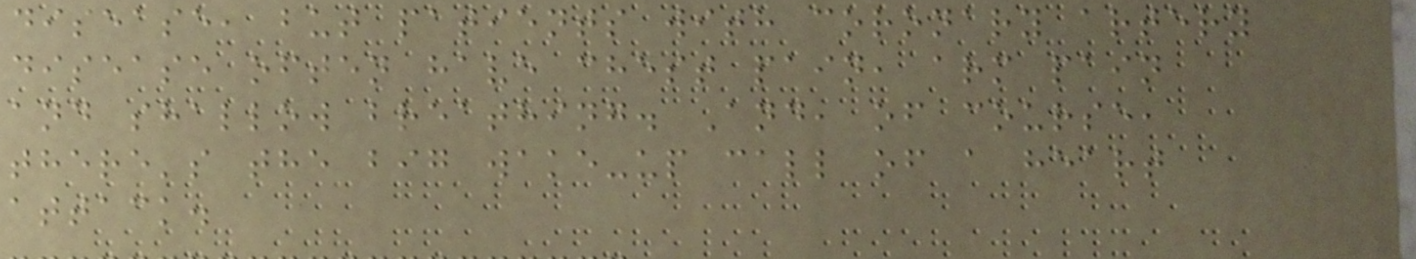disease, but patients with coronary artery
disease often have chest pain, arm pain
and shallow breathing. And, of course,
there's the big wake-up call of a heart
attack.
